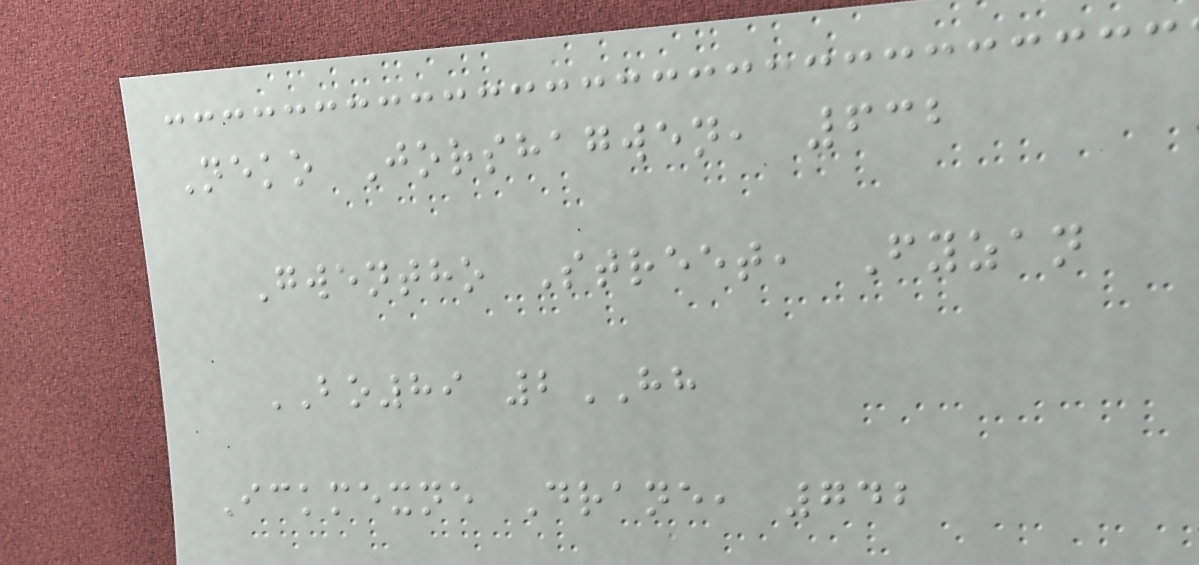Neko Jorshagwen, 632
Gwentho Street, Fyzan
BO89 2HH
Ickmexne Drane, 742
